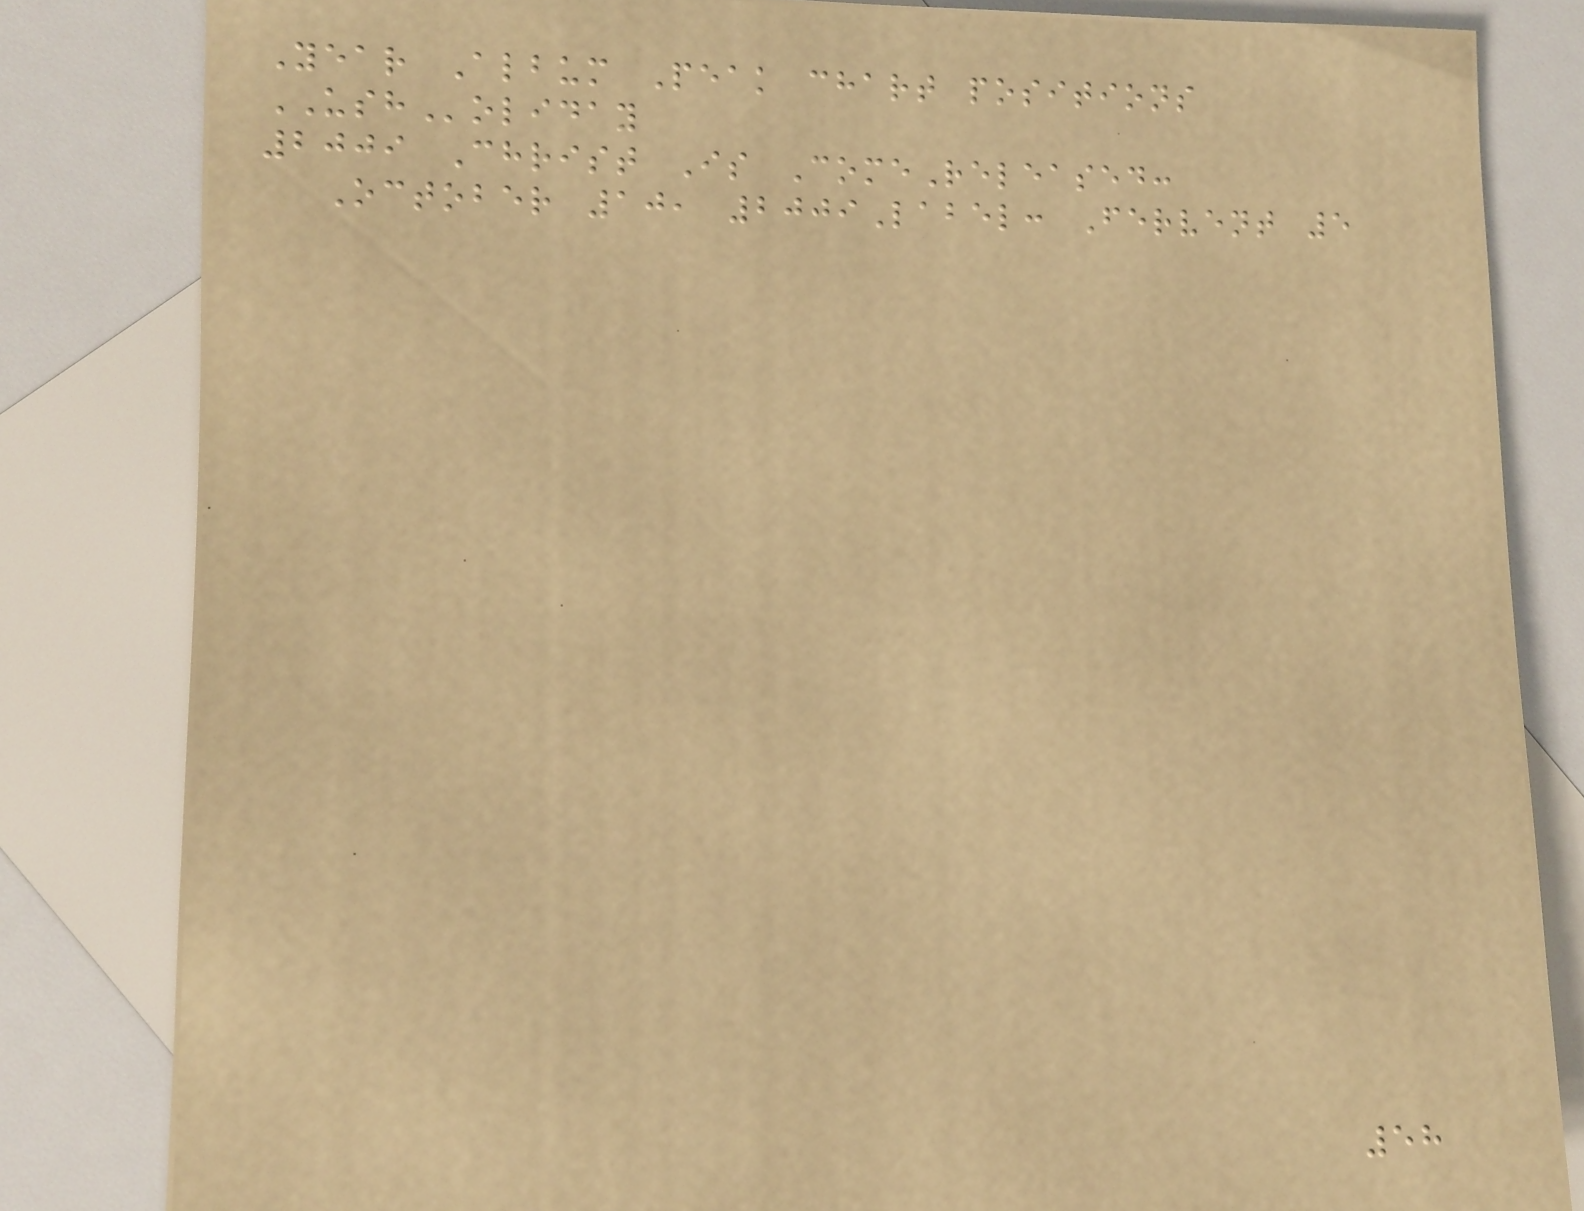Year Album Peak chart positions
USHoliday
2009 Christ Is ComeReleased:
October 10, 2009Label: Fervent 5
58
